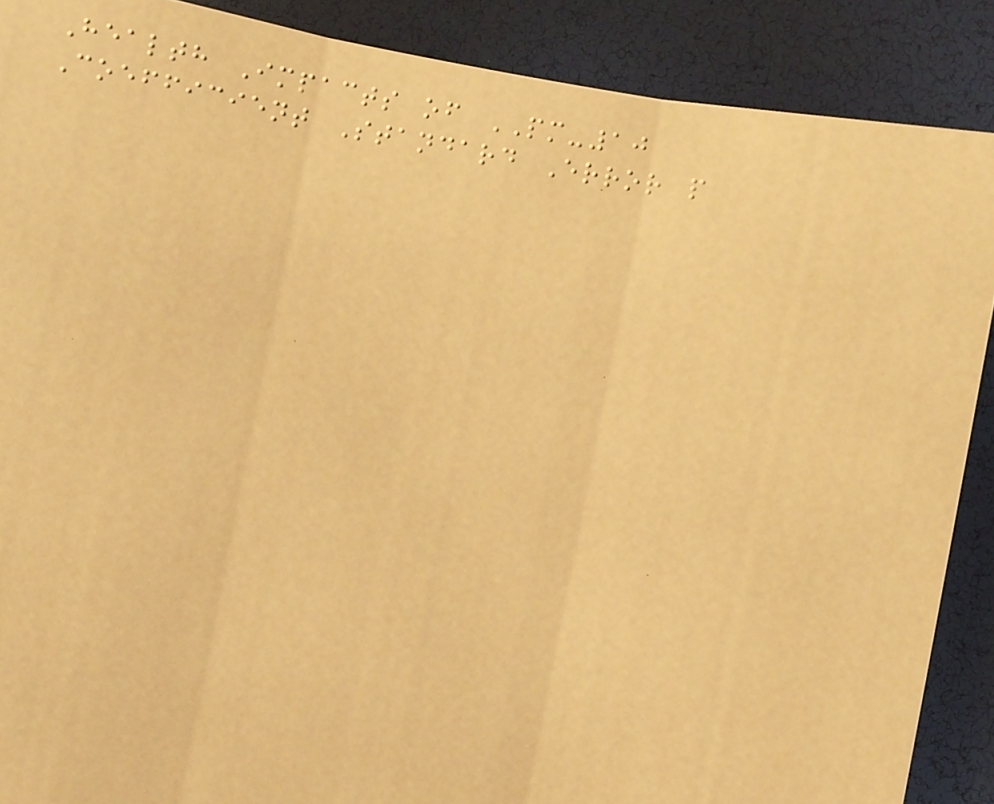Health Impacts of PM-10
Coefficient Standard Error p
